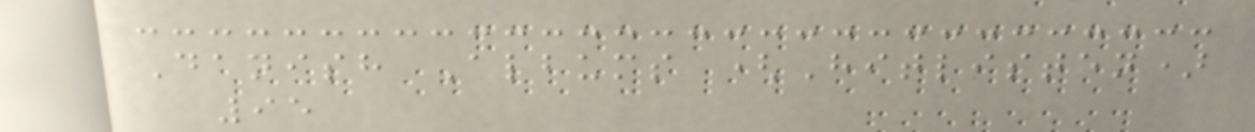Danish Albums (Hitlisten)
95
